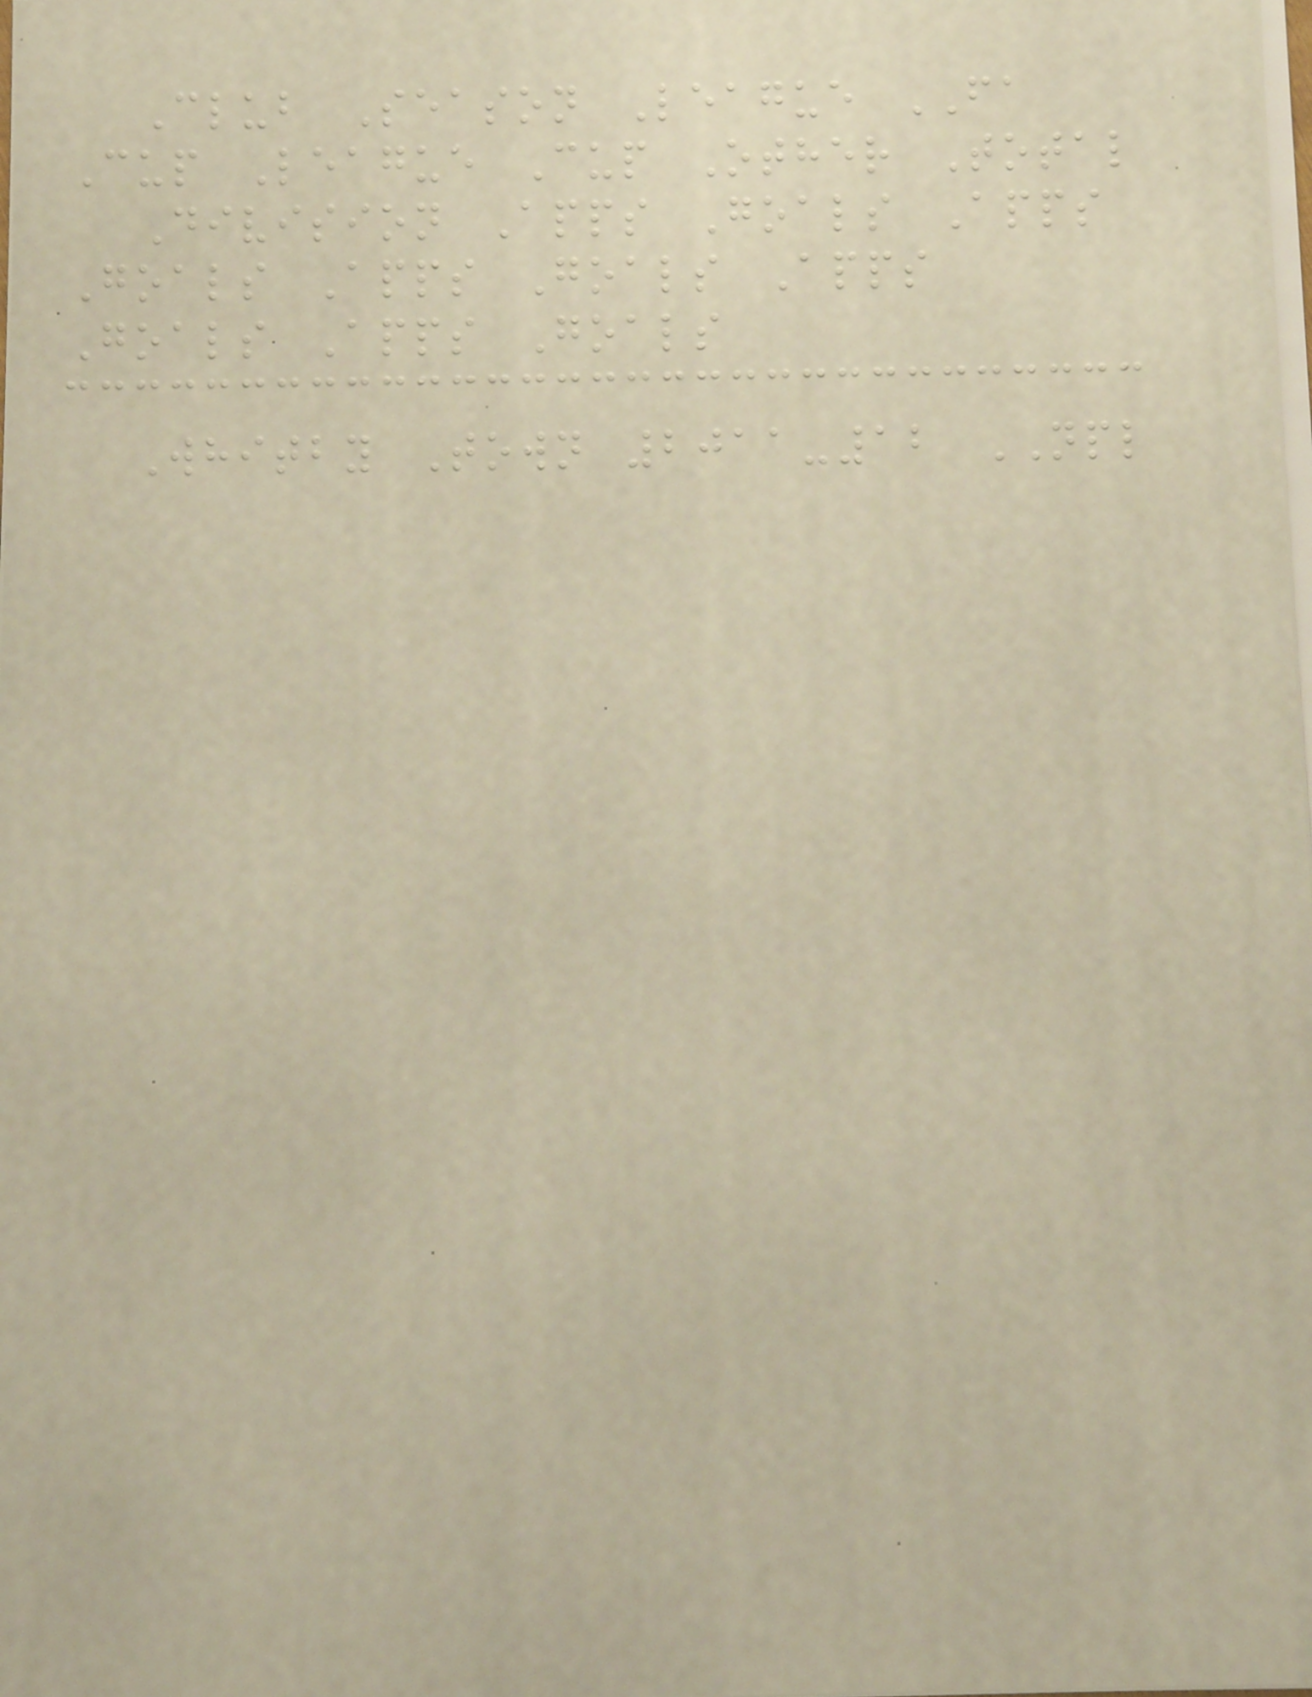Club Season League FA
Cup League Cup Other Total
Division Apps Goals Apps
Goals Apps Goals Apps
Goals Apps Goals
Whitby Town 2011-12 NPL
